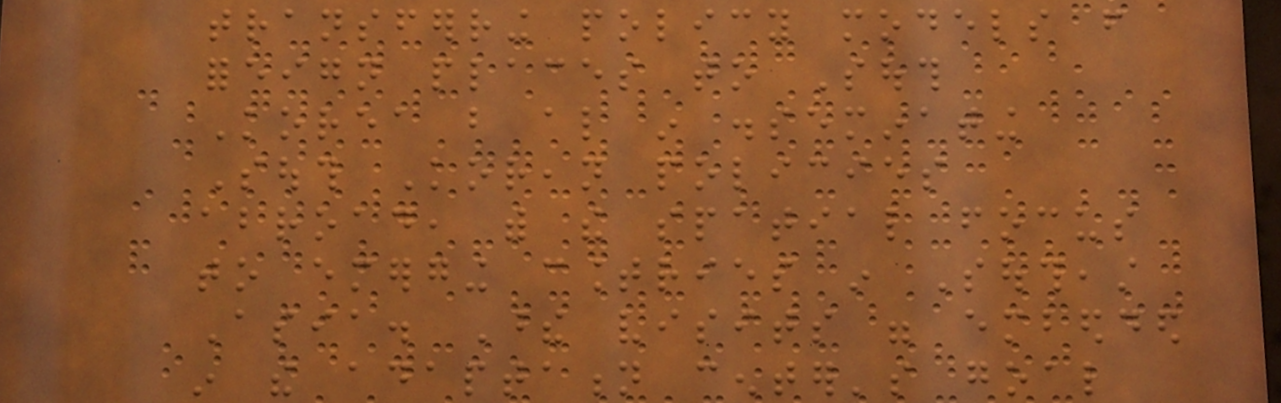transferring policy models from
foreign places to South
Korea but also in disseminating
South Korean policies
abroad, with the spatial focus
to emerging countries in Southeast
Asia. These visits were embedded
in the adaptation center's goal
